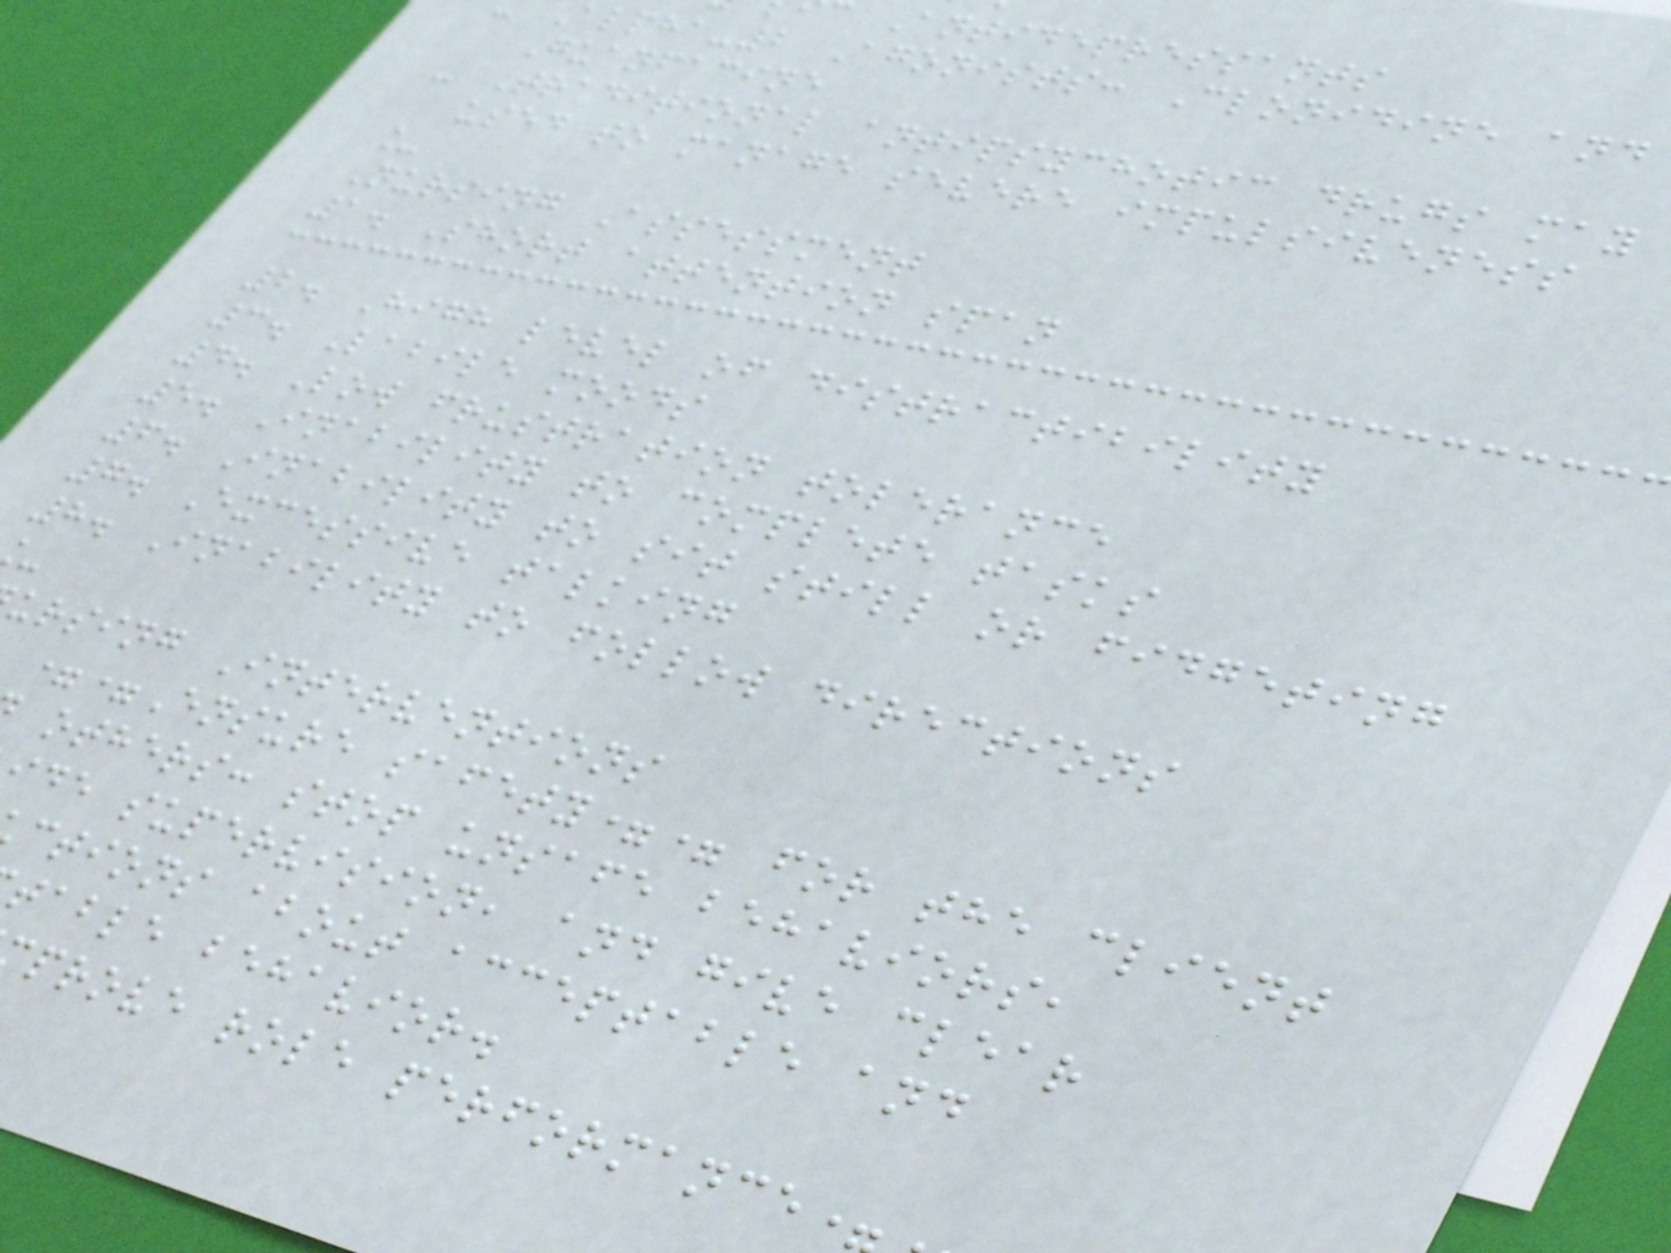Antidepressants
Alpha-2 Agonists: Clonidine and
Guanfacine
- Traditional antipsychotic drugs may
used to manage severe impulsiveness
_
Nursing Assessment
1. Short attention span
2. High level of distractibility
3. Labile moods
4. Low frustration tolerance
5. Inability to complete tasks
6. Inability to sit still or fidgeting
7. Excessive talking
8. Inability to follow directions
ursing Interventions
==Ensure safety== for the client
others: stop unsafe behaviors,
ide supervision, and give clear
ctions about acceptable and
table behavior.
prove role performance
